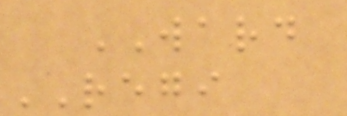WARD
REGI
